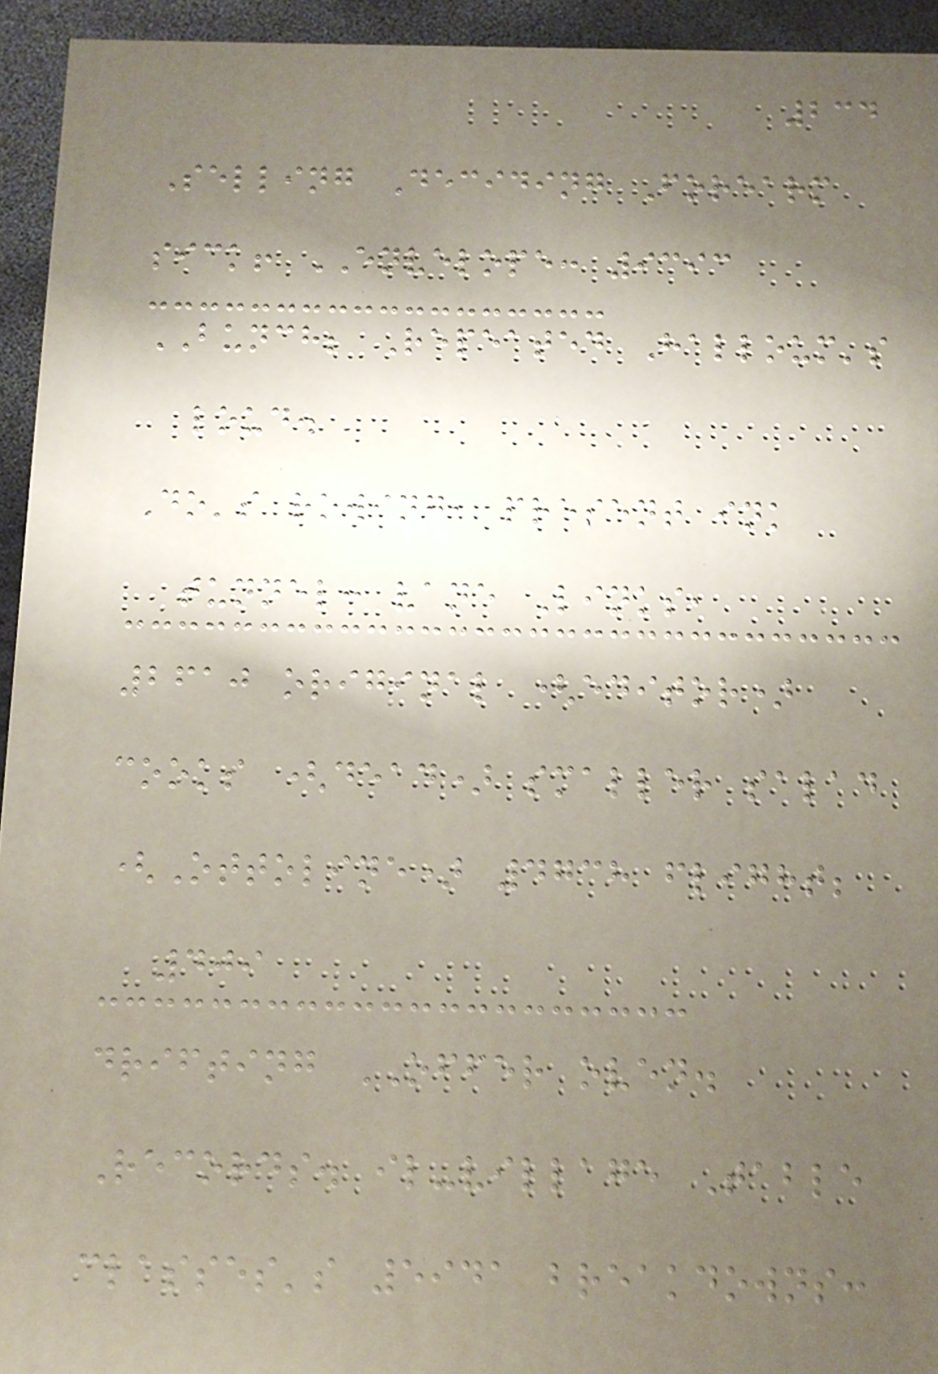234
Selling Deciding Forearm
sick! ENVELOPE: 9393
BUNCH; Repeated Halloum's
loud.
Do's rowing, present ink
tunnel: vane Links,
2610 original (editor)
cooks (dead) smaller salad
(Ottoline) 4738 flight;
409
drifting OFFER oven.
Records. il-village Table
classes's 5941 breakdowns:
